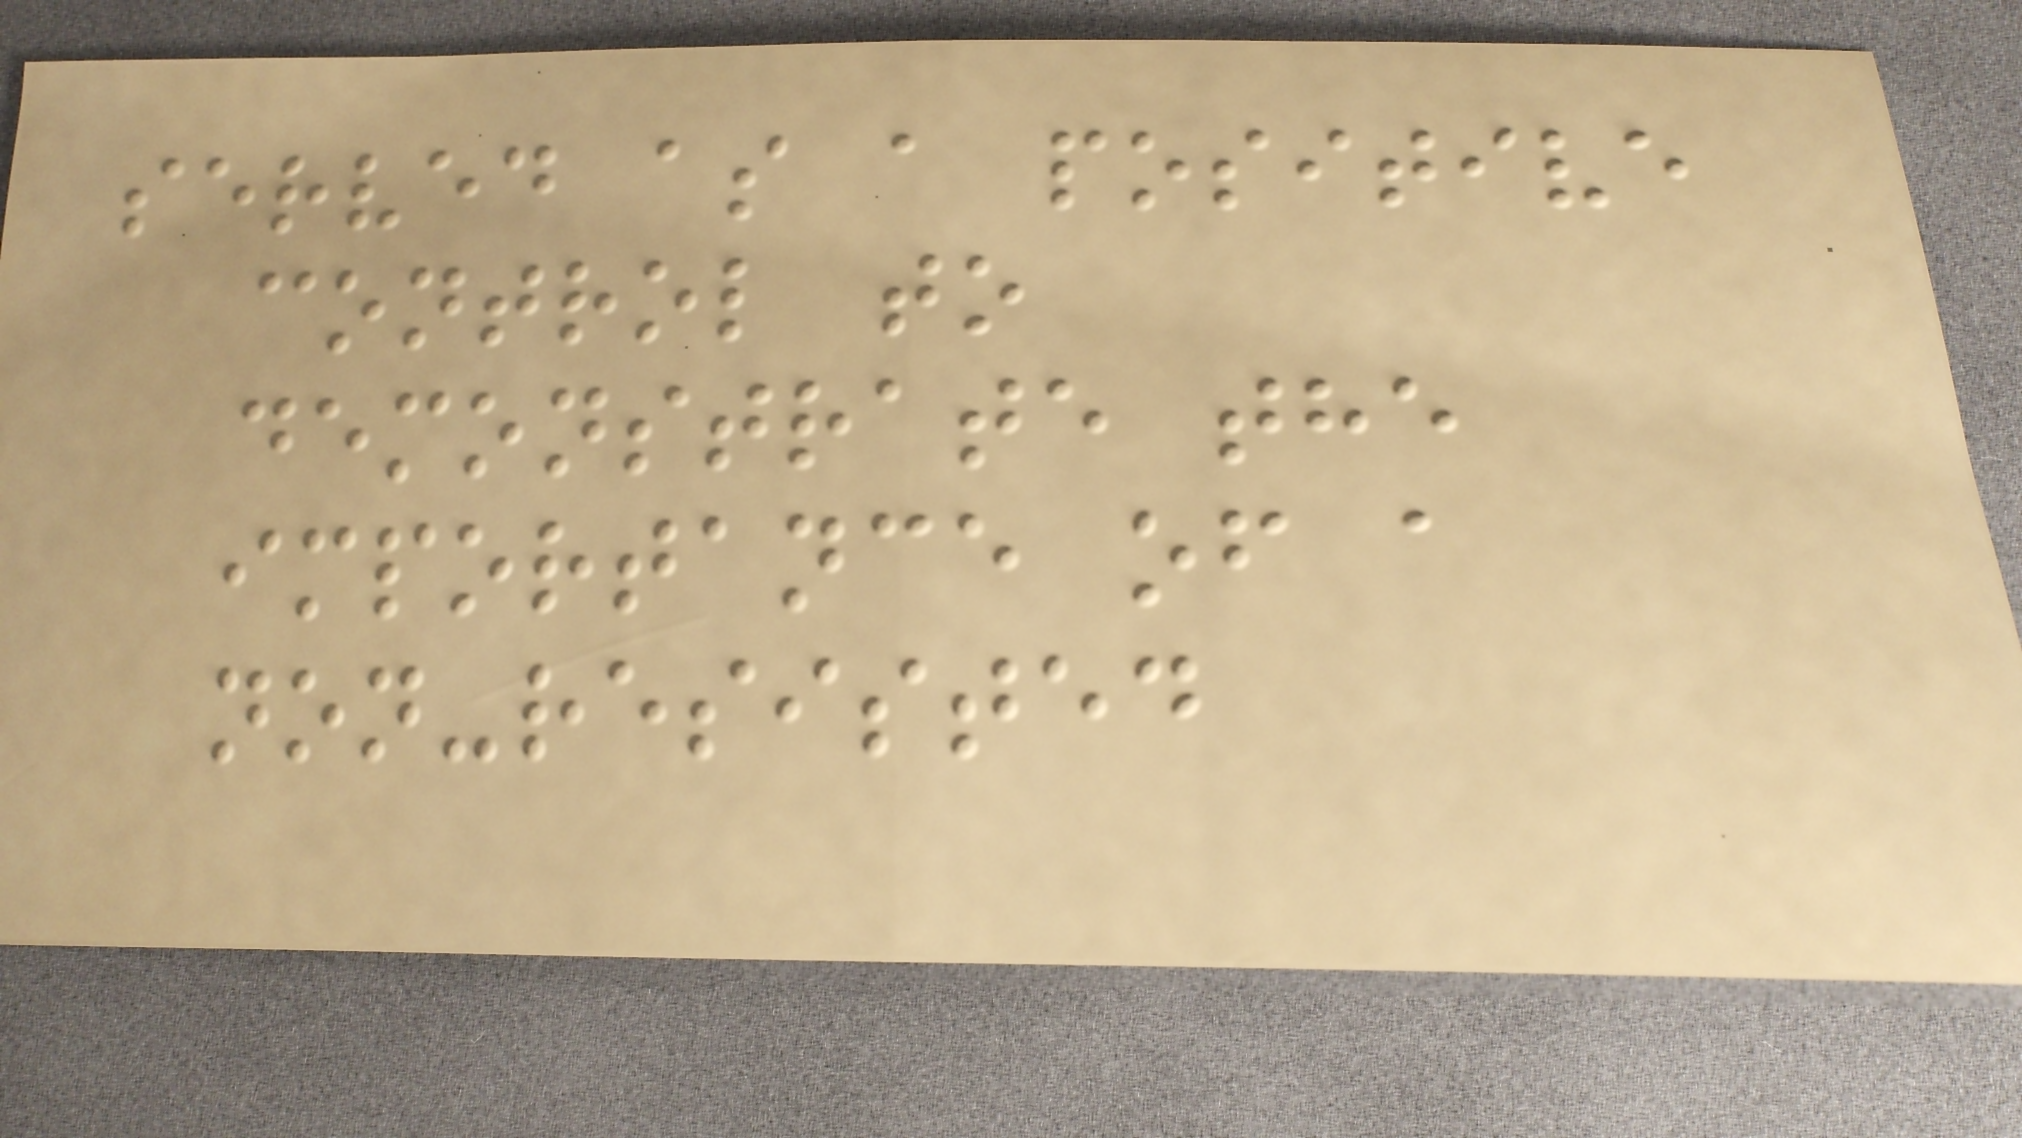served as a positive
control to
demonstrate the
importance of a
non-resisted
